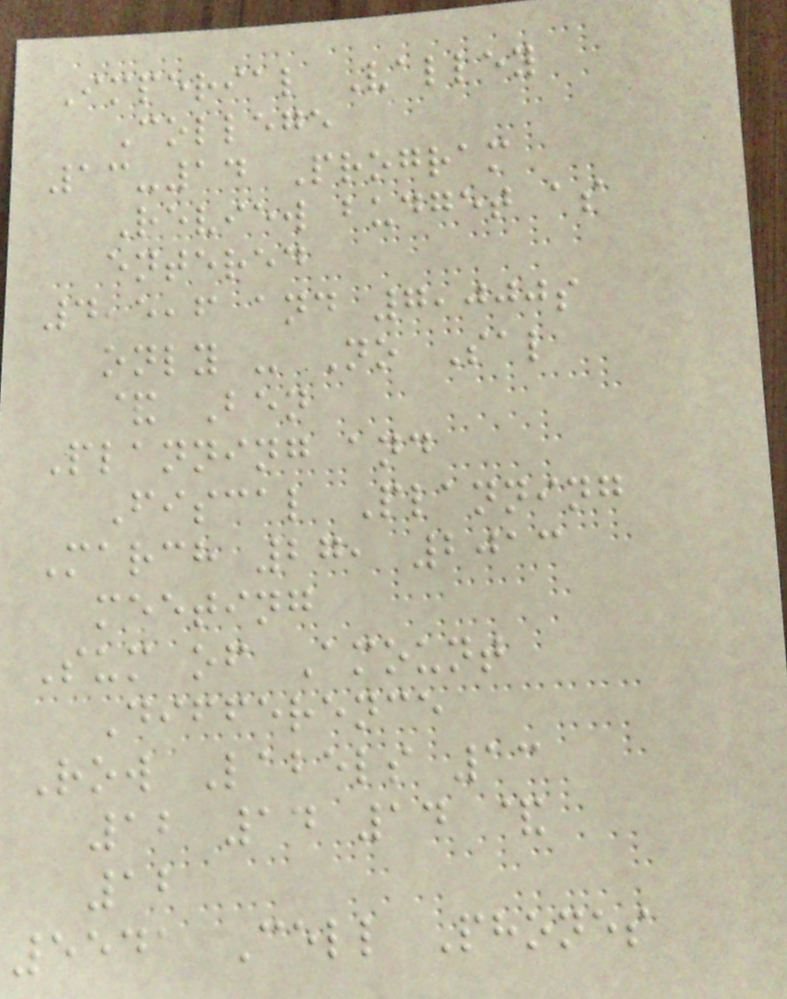Imperial Valley
College
13-14 Program
Review budget as
entered
4,5,6 and 7,000s
only - No Sal
& Ben
Planning and
Fiscal Planning
March 27, 2013
meeting
Sum of Amount
Difference
Row Labels 13
12 14 14 &
12
5541 Cell Phones
